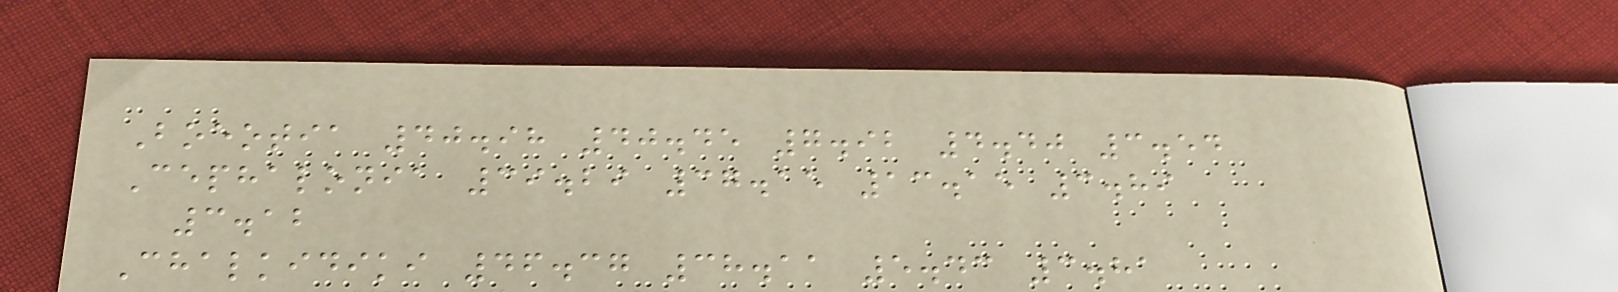Boeotia 40.98 40.45 7.92 4.40 3.54
Cephalonia 39.29 37.15 13.15 3.89
3.12
Chalkidiki 46.37 38.11 5.43 3.81
